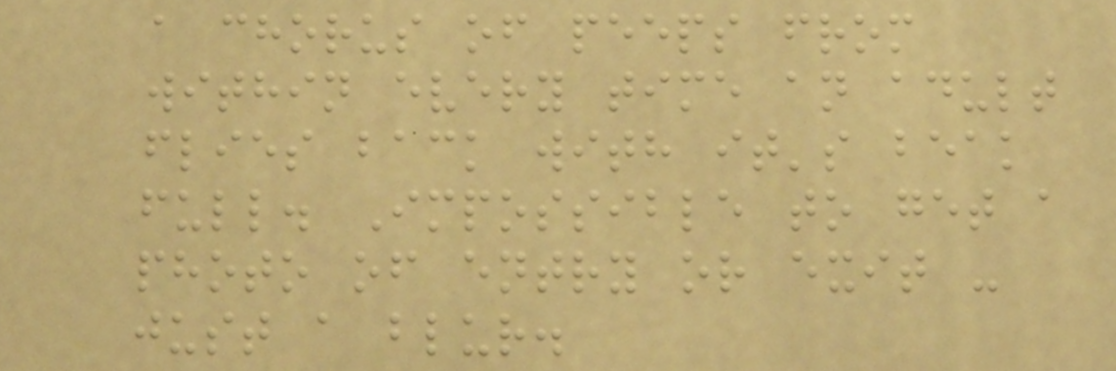a chorus of peeps from
within every time an adult
flies back with it's beak
full. Impossible to get a
photo of entry or exit -
just a blur.
